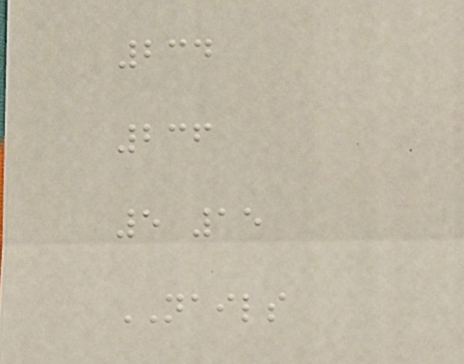234
236
5 15
NAILS
